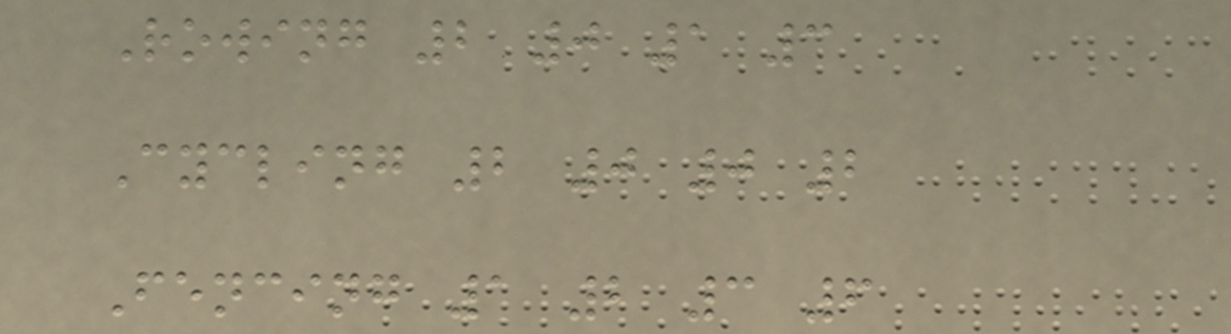Rowing 2 0 1 3
Cycling 2 0 0 2
Fencing 1 2 3 6
